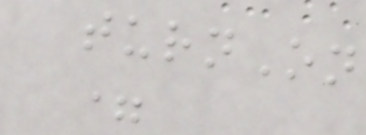turnOn
=
